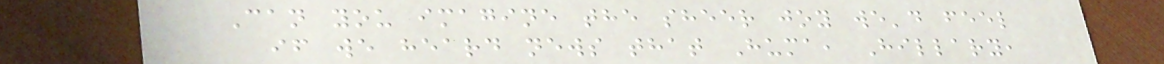Can you imagine the sheer joy we'd feel
if we heard news that Huma, Hillary,
